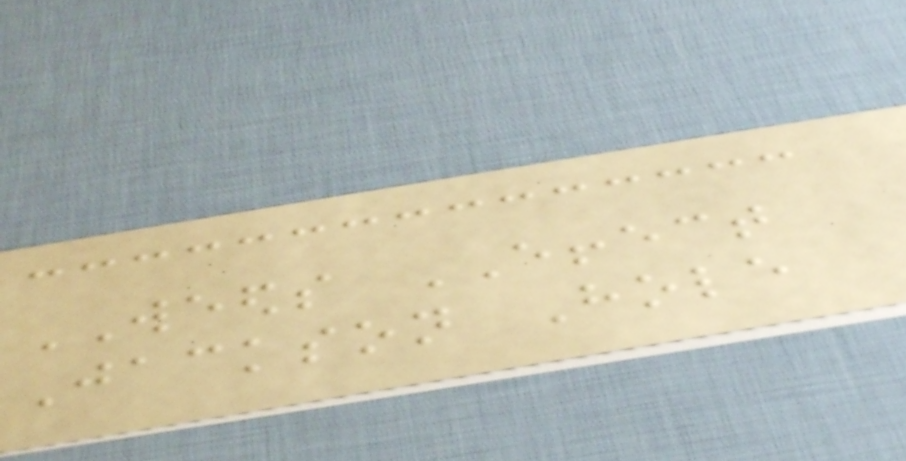WEEDS EFFECT
Jackson Hole
